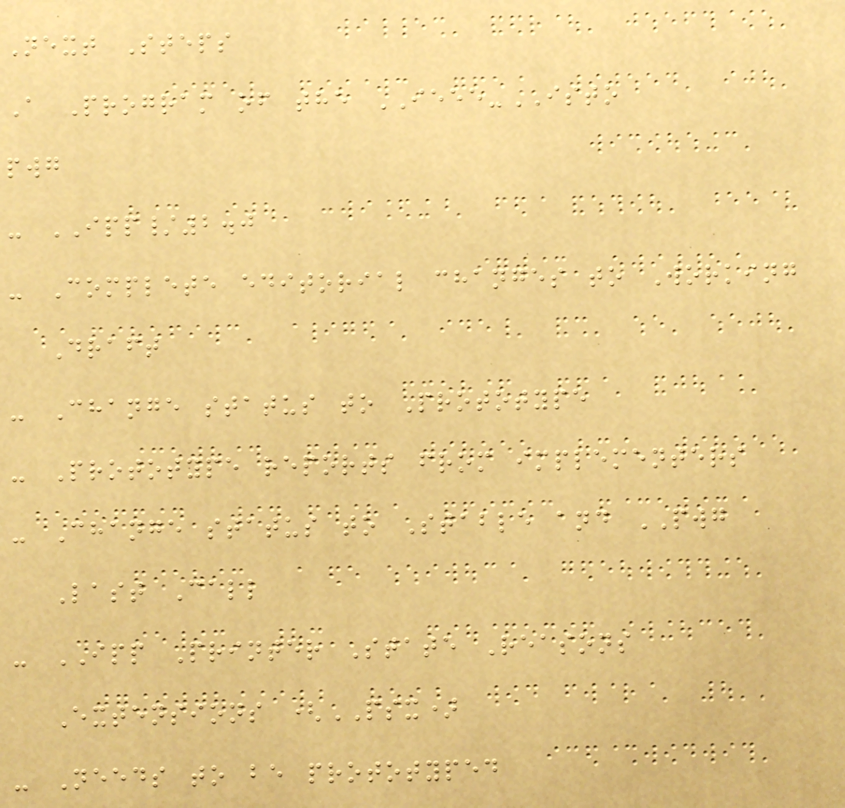Next Steps
A Program of the IEEE-ISTO
pwg
- IPP/2.0
- Complete editorial changes to Working
Draft
- Change status to Prototype
- Prototype reports from implementers
- Change status to Stable and PWG
Last Call
- IPP Printer State Reasons
Extensions (PSX)
- Needs to be prototyped
